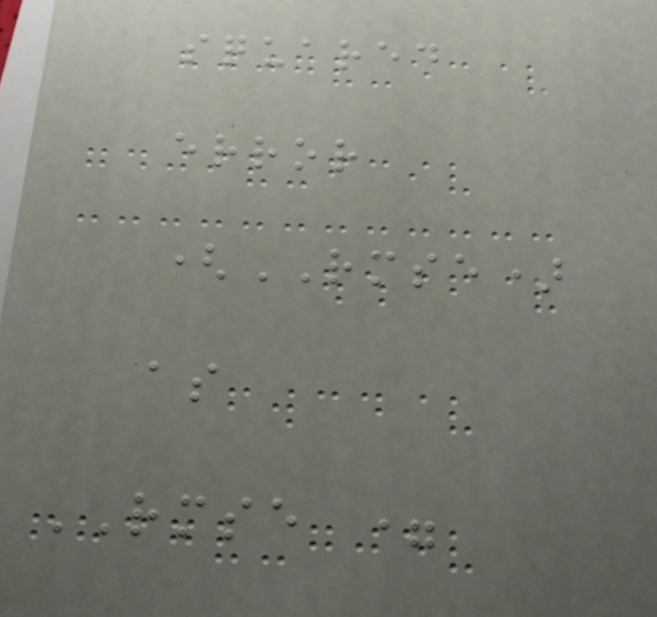squared
error
(RMSE)
as
RMSE =
